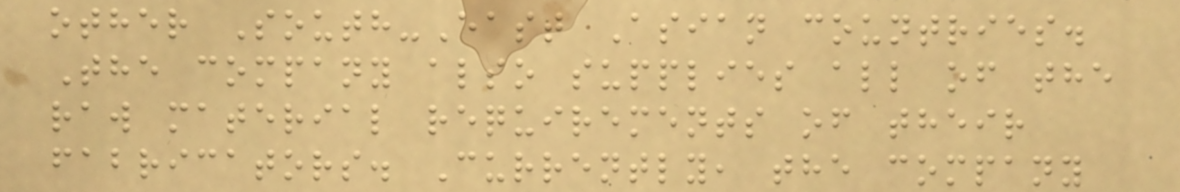other South-East Asian countries.
The company also supplies all of the
raw material requirements of their
fabricators. Currently, the company
